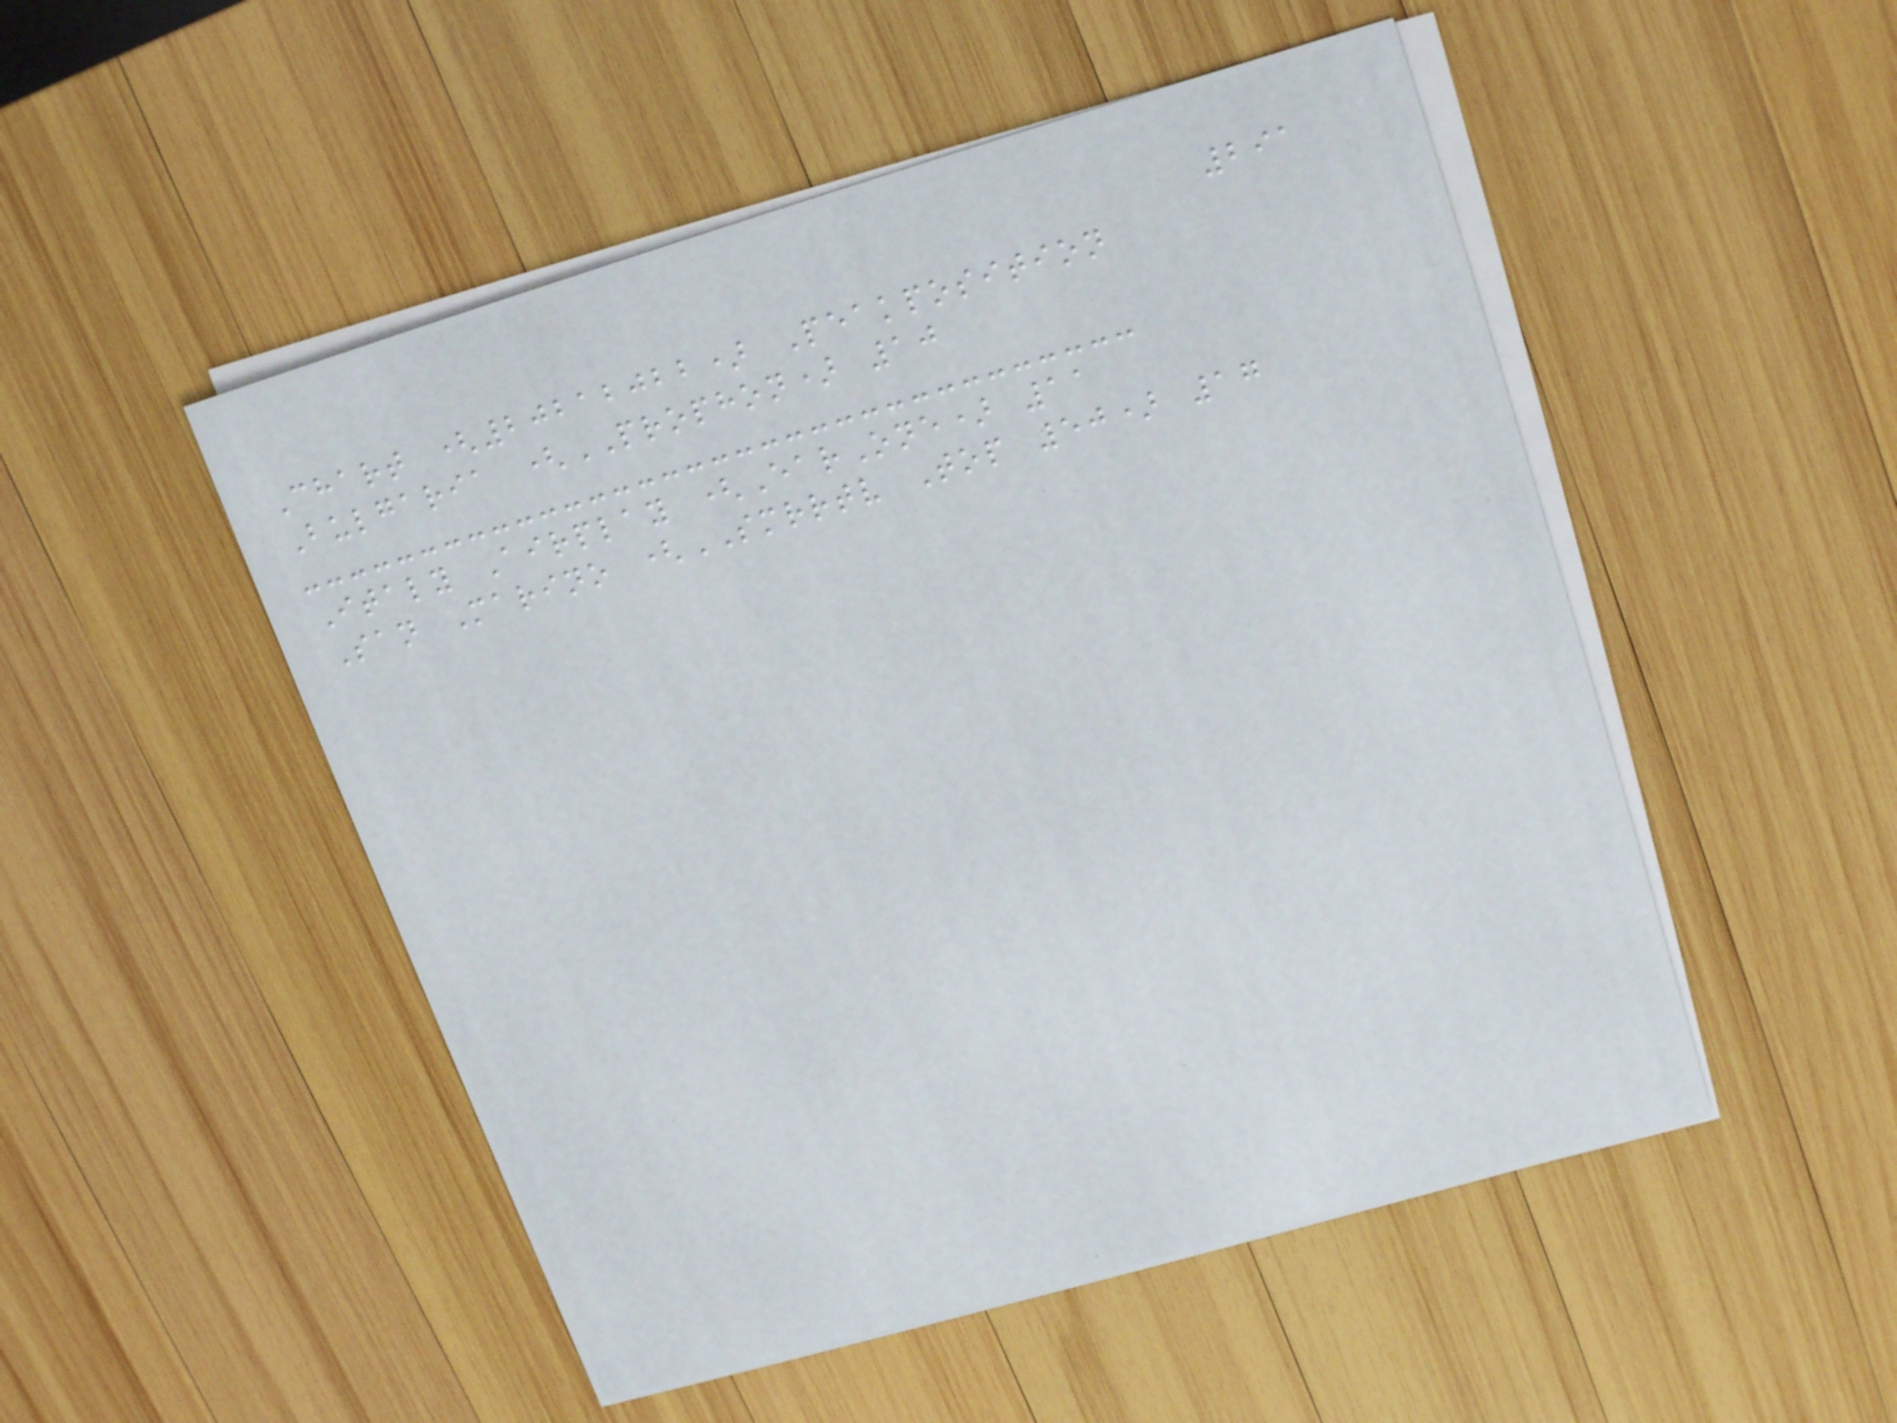291
Chart (20212022) Peakposition
Bulgaria (PROPHON) 10
Italy Airplay (EarOne) 11
San Marino (SMRRTV Top 50) 17
